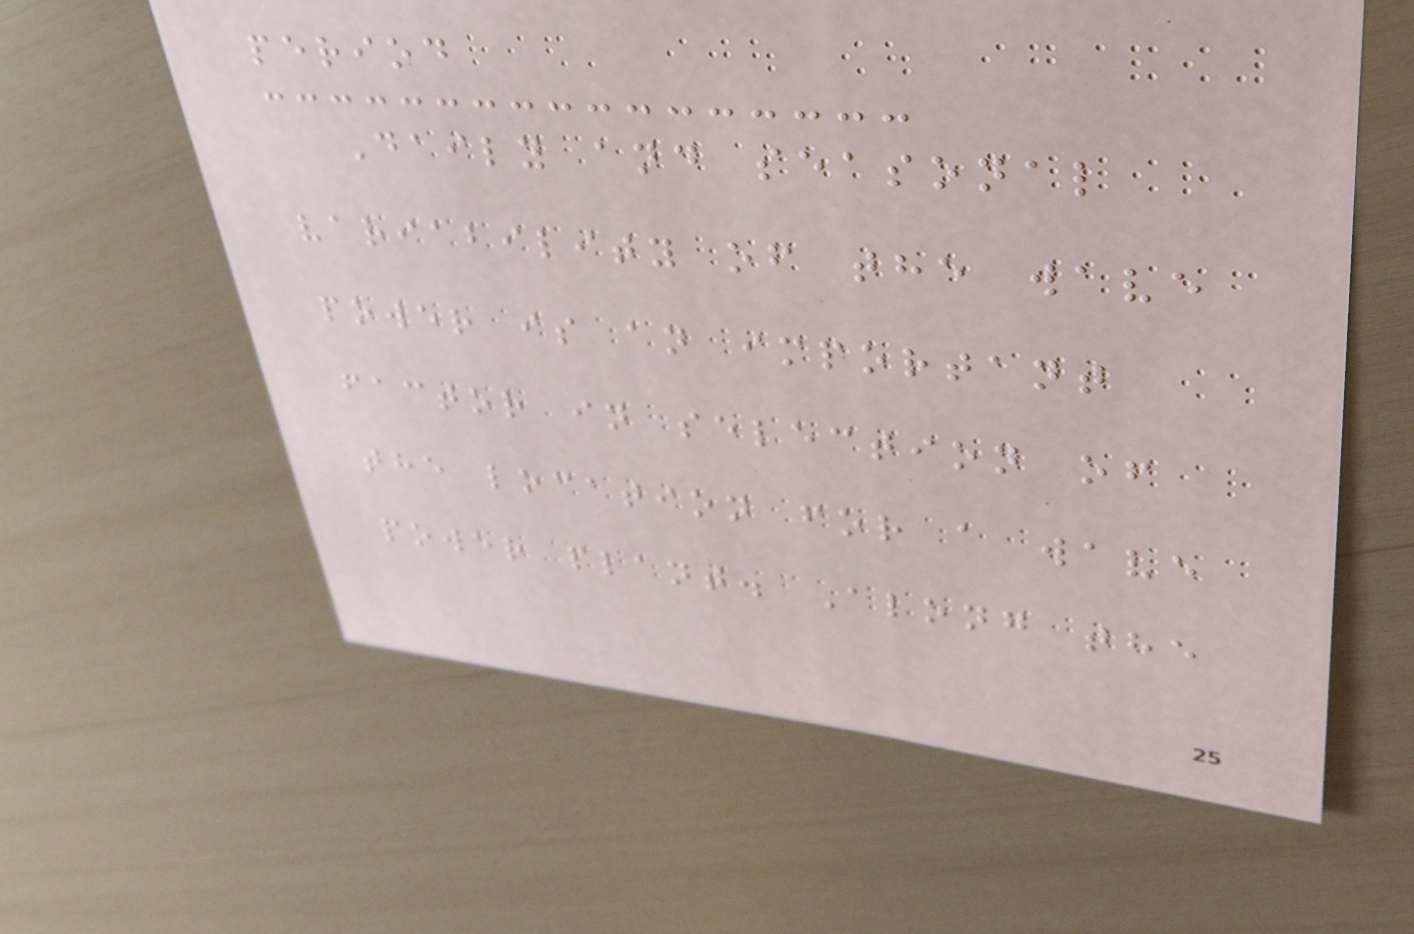period
Daily and seasonal
variability of the wave
power is an important
factor in selection of
the location for a wave
power plant. Along the
